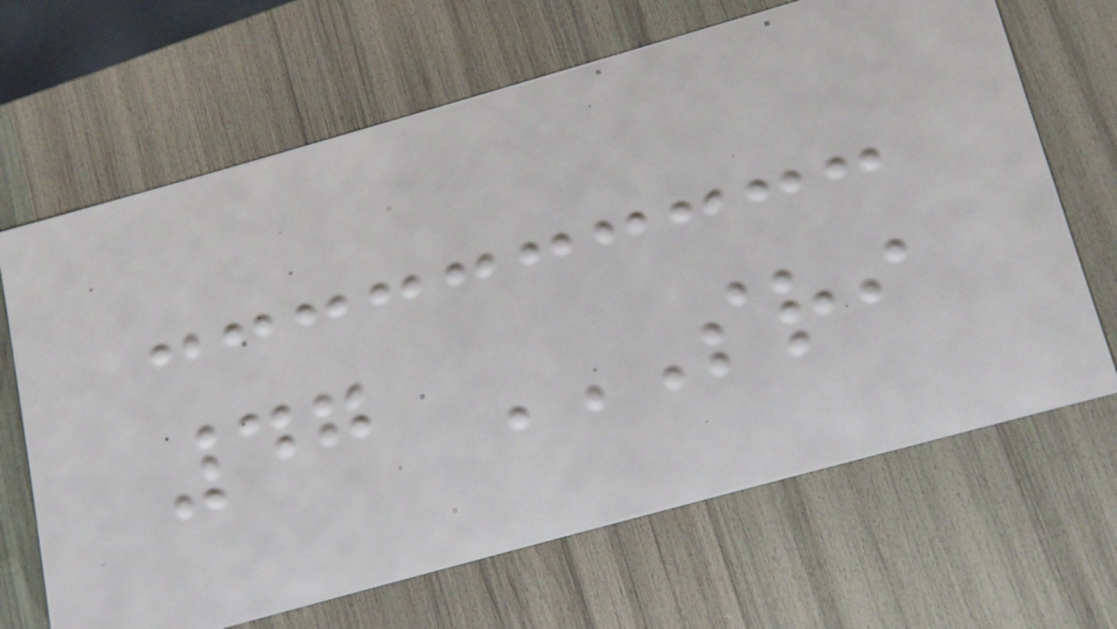47 SRI
